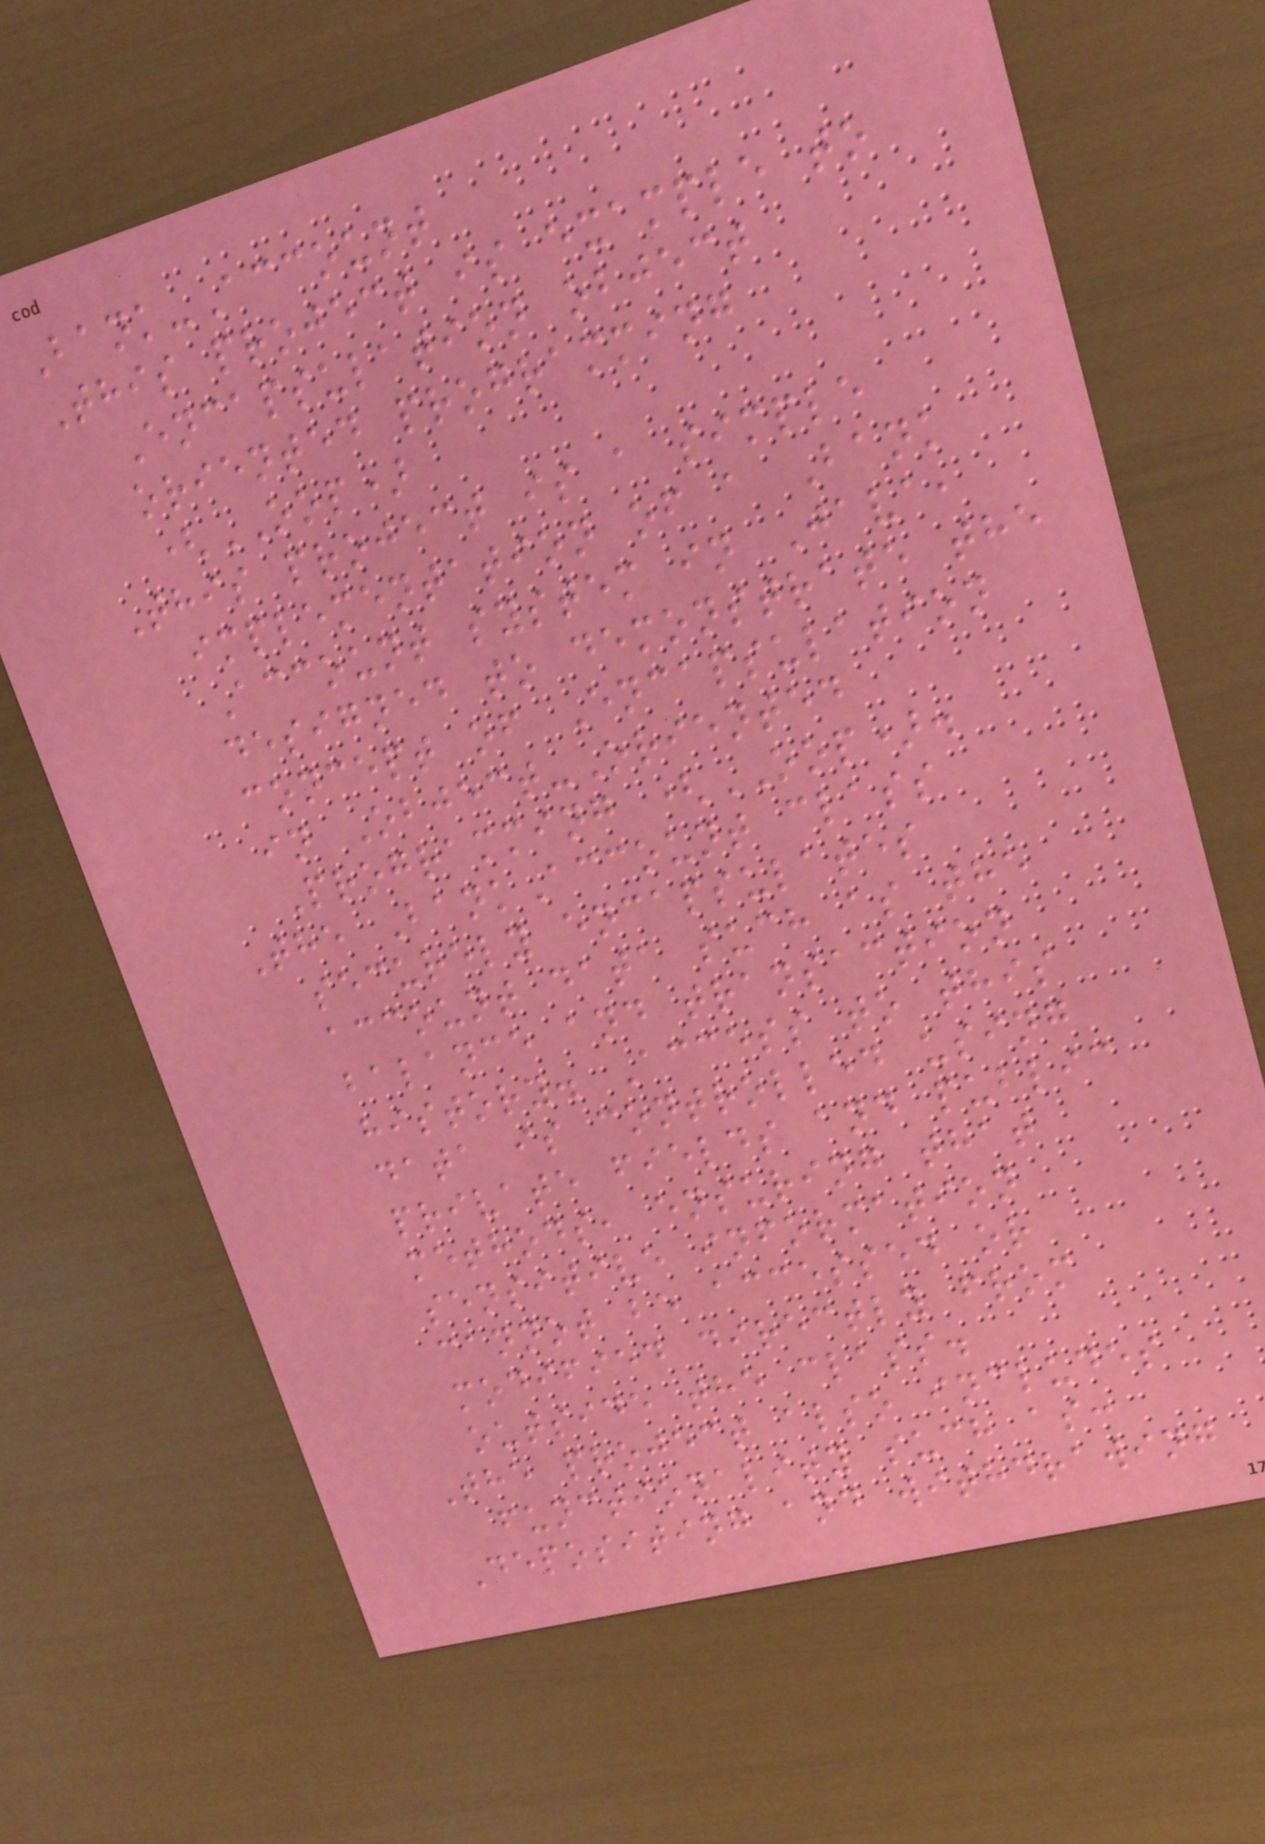Bank-Account
This project is example to
Encapsulation object
oriented programming
(OOP)
This project is a simple
implementation of a Bank
Account system in Java,
designed to demonstrate the
concept of Encapsulation
in Object-Oriented
Programming (OOP).
The BankAccount class
securely encapsulates
account data such as the
balance and transaction
history. Access to this
data is controlled using
private fields and public
methods, ensuring that
sensitive information
cannot be accessed or
modified directly from
outside the class.
The project also includes
functionality such as:
Depositing and withdrawing
